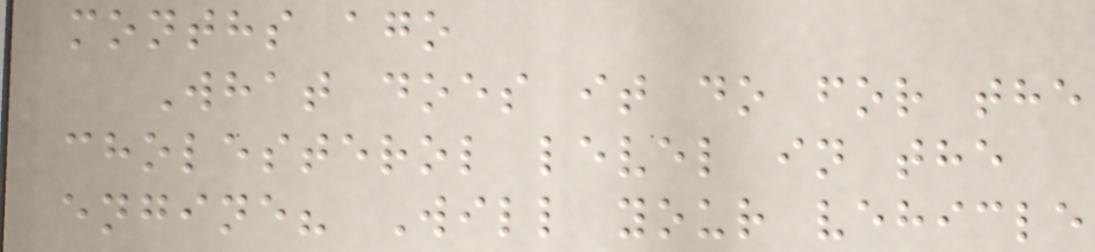months ago
What does it do for the
cholesterol level in the
engine? Will your vehicle
